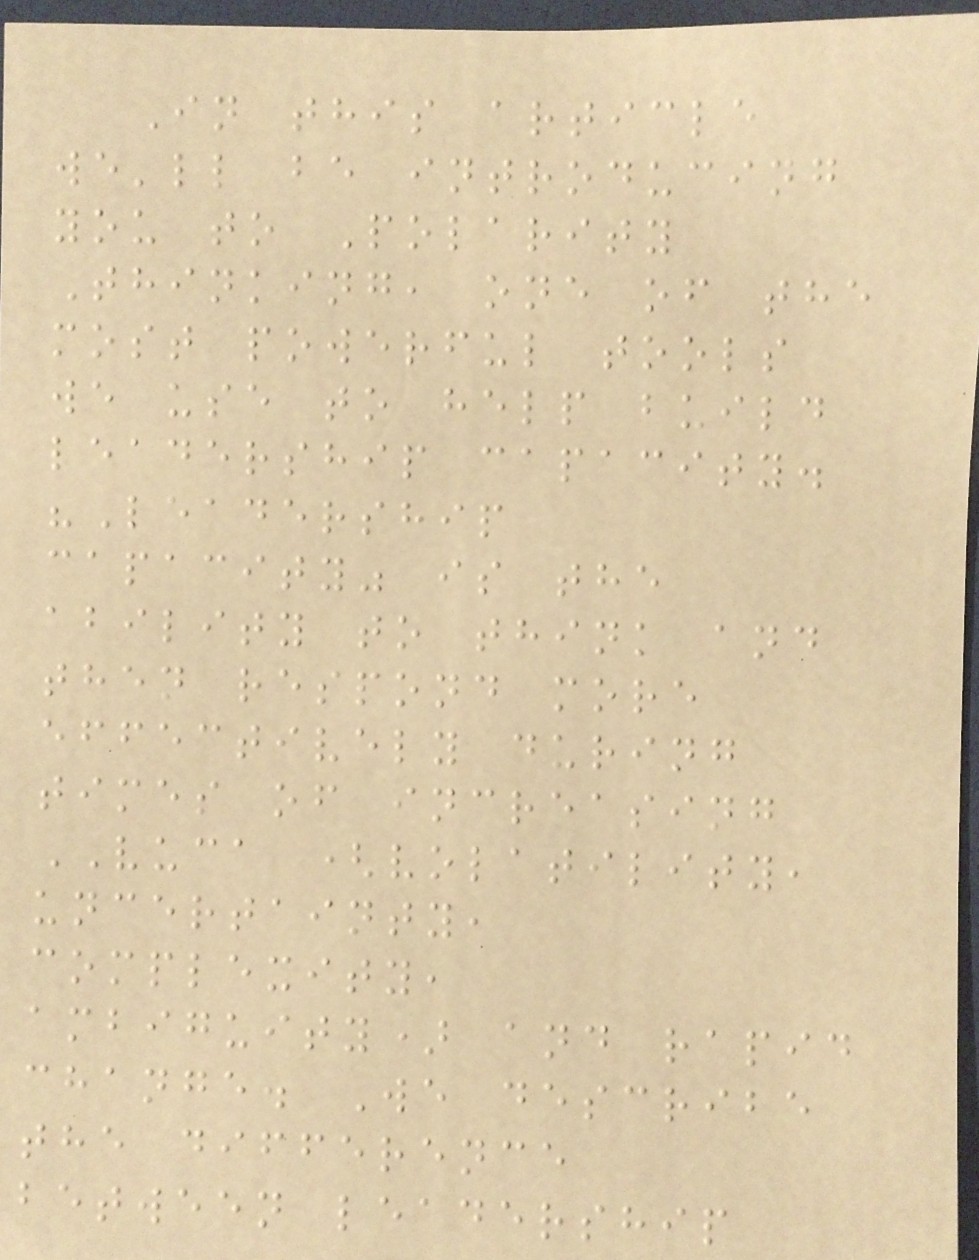In this article
we'll be introducing
you to Polarity
Thinking, one of the
most powerful tools
we use to help build
leadership capacity.
"Leadership
capacity" is the
ability to think and
then respond more
effectively during
times of increasing
VUCA (volatility,
uncertainty,
complexity,
ambiguity) and rapid
change. We describe
the difference
between leadership
